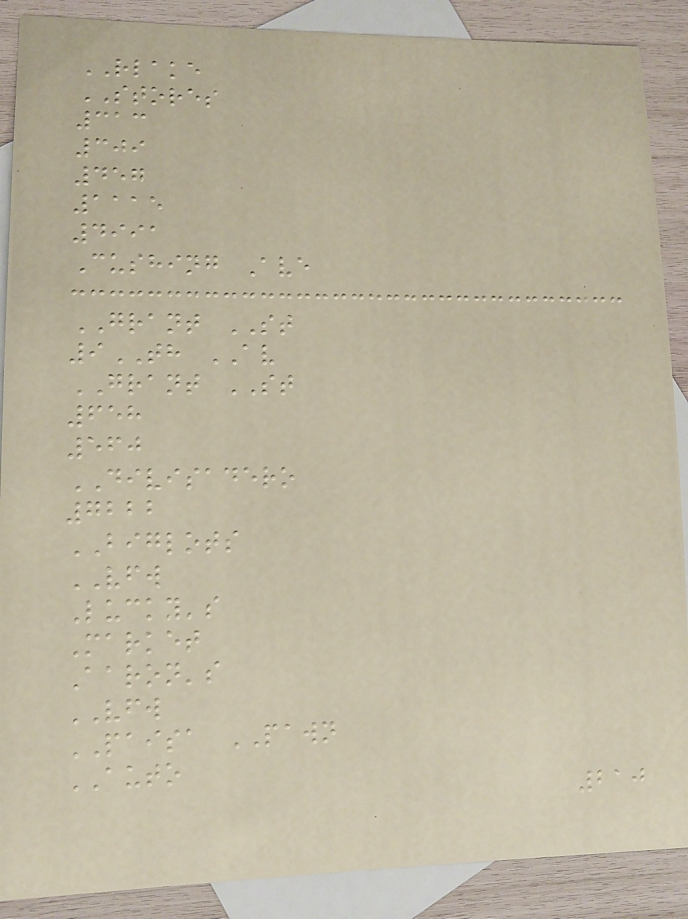RLAKE
STORES
313
309
457
1115
4991
Cushing Ave
GRANT ST
9TH AV
GRANT ST
658
560
DIVISADERO
7222
BIGLOTS
VFW
Lucky's
Market
Aaron's
VFW
PAISA PAWN
AUTO
210
